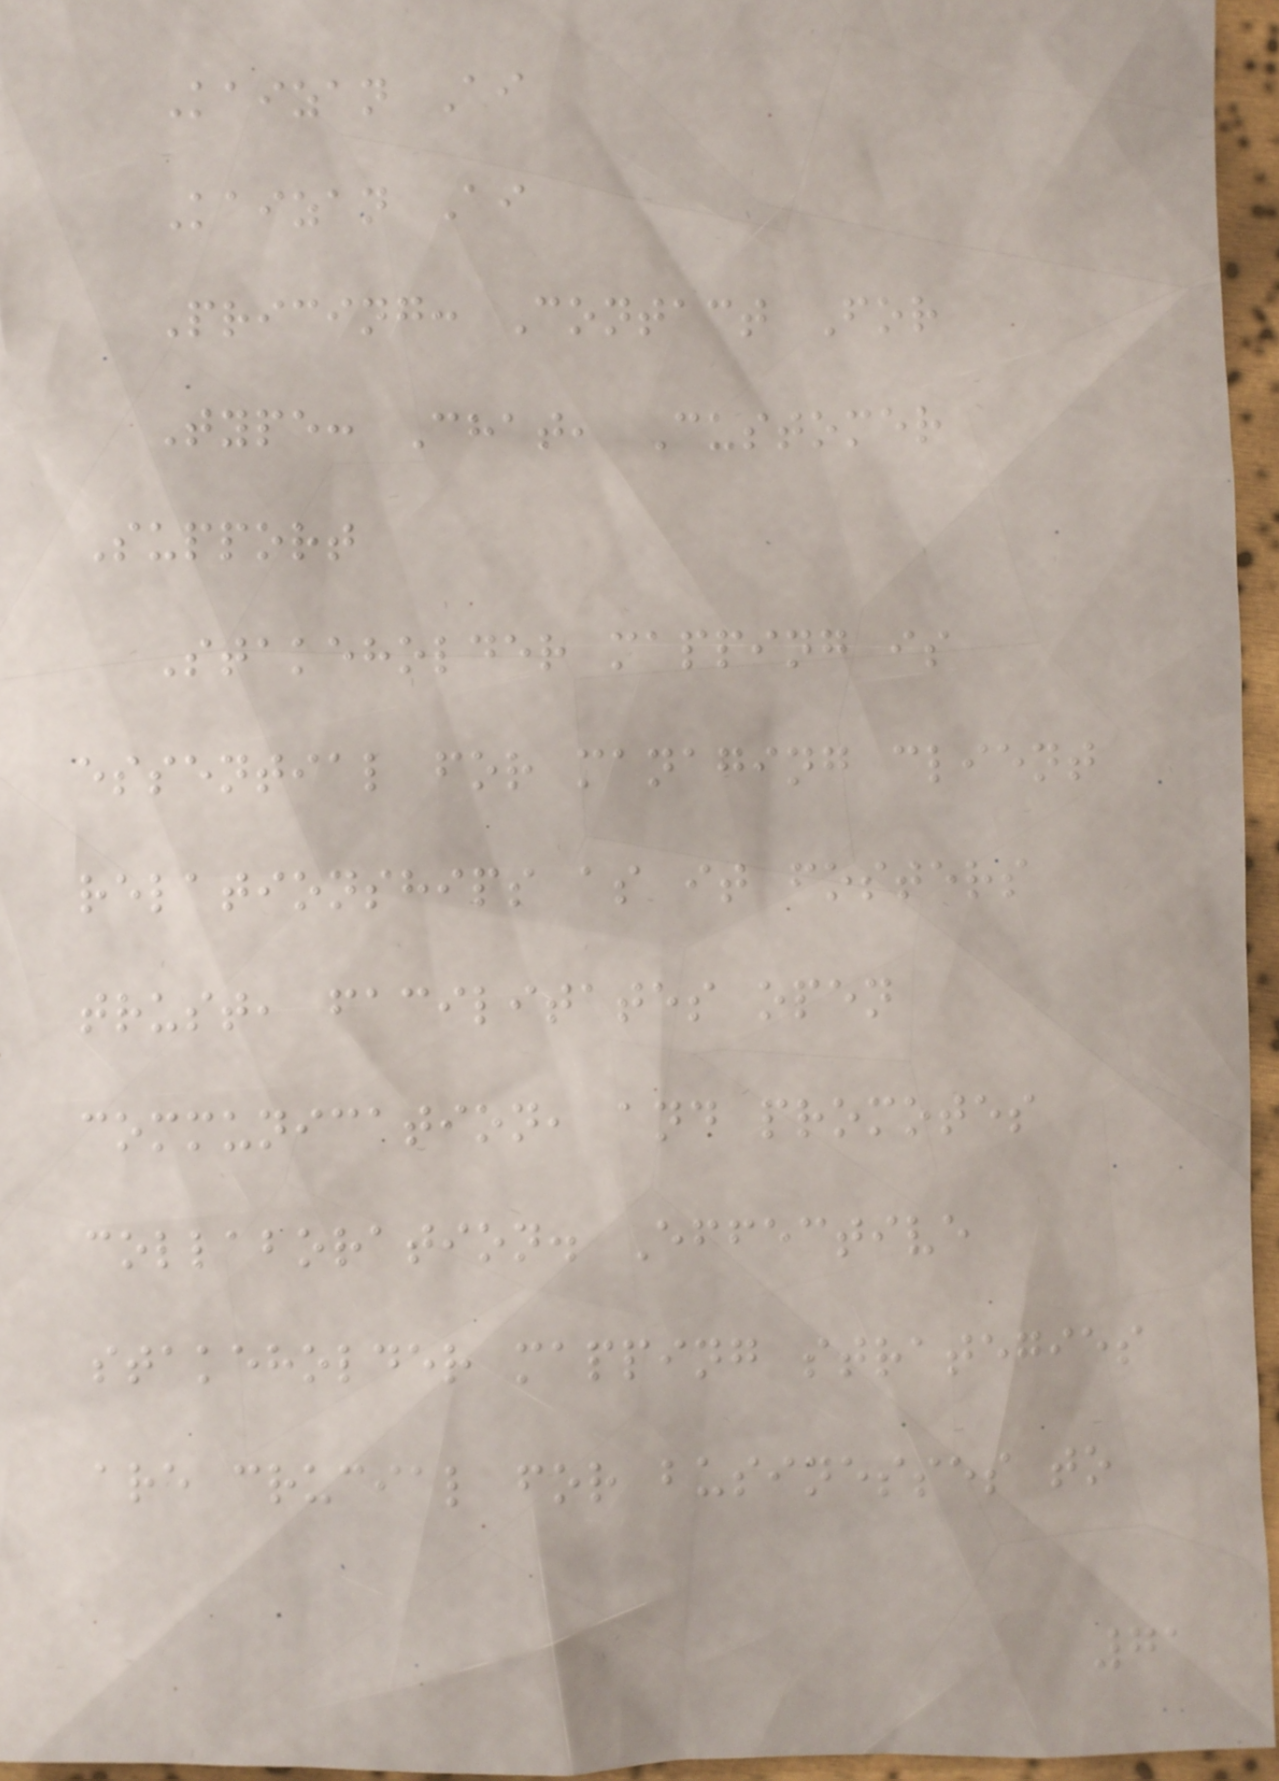Kaizan Ai
Kaizan Ai
Pricing: Contact For
Type: Chat, Customer
Support
Stakeholder mapping is
essential for managing client
relationships as it fosters
trust, facilitates open
communication, and promotes
collaboration. Effective
stakeholder mapping strategies
are crucial for businesses to
71
